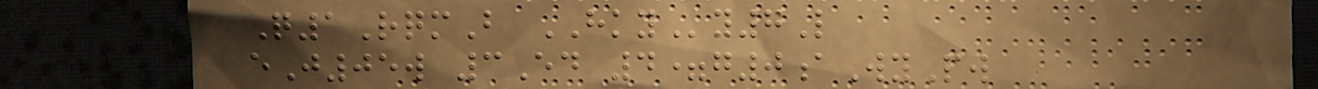Q1RqmB HKYy7L
eJ05w 3Ed 4=g0aWyPw
